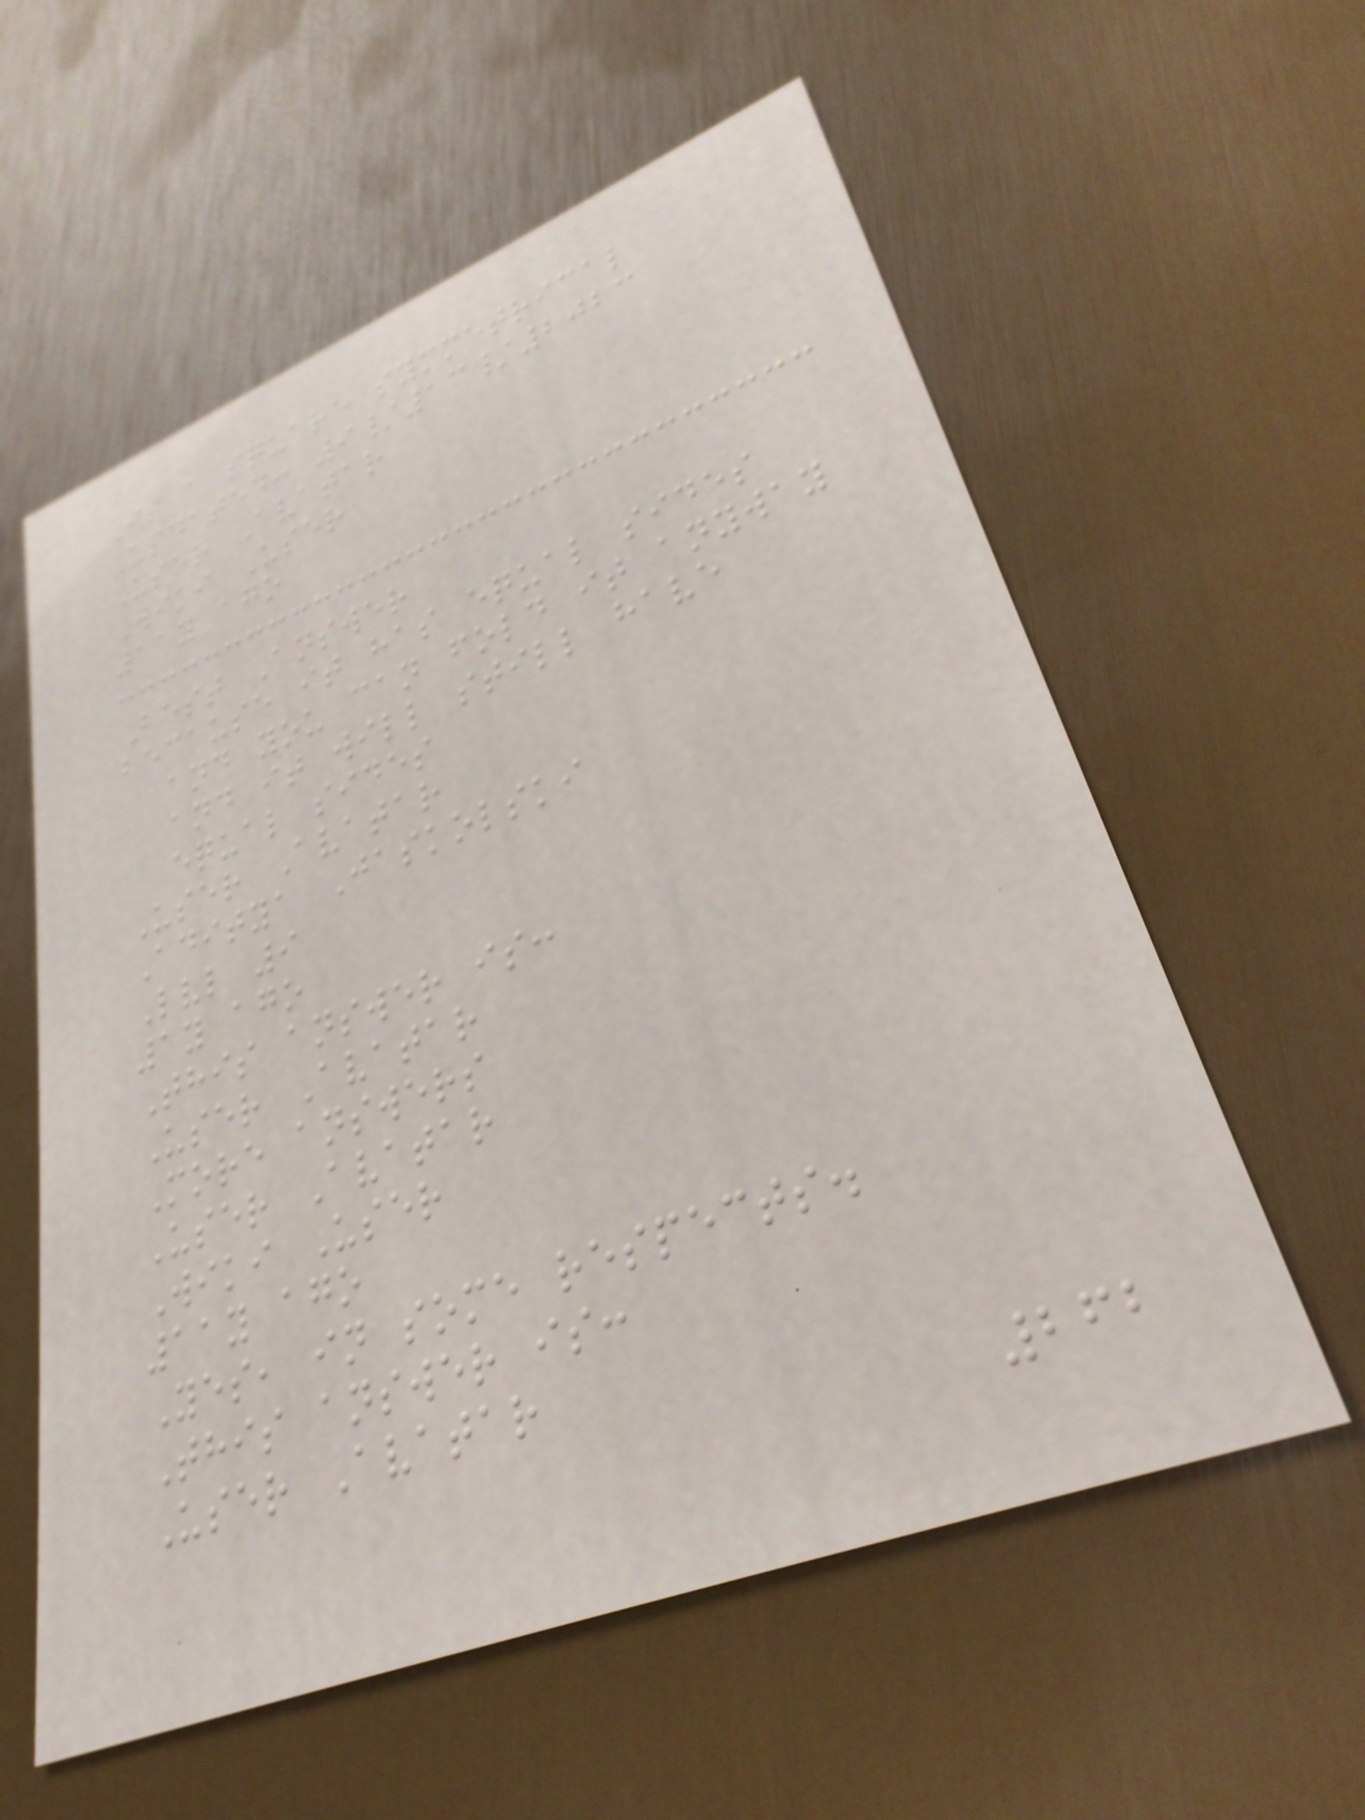Is a square symmetrical
Updated: 9/13/2023
User Avatar
Wiki User
11y ago
Best Answer
because it has equal sides
and you can fold it anyway
and it will still have
equal sides
User Avatar
Aditya Jaskolski
Lvl 9
1y ago
This answer is:
User Avatar
More answers
User Avatar
Wiki User
11y ago
Yes, in some respects.
This answer is:
User Avatar
262
